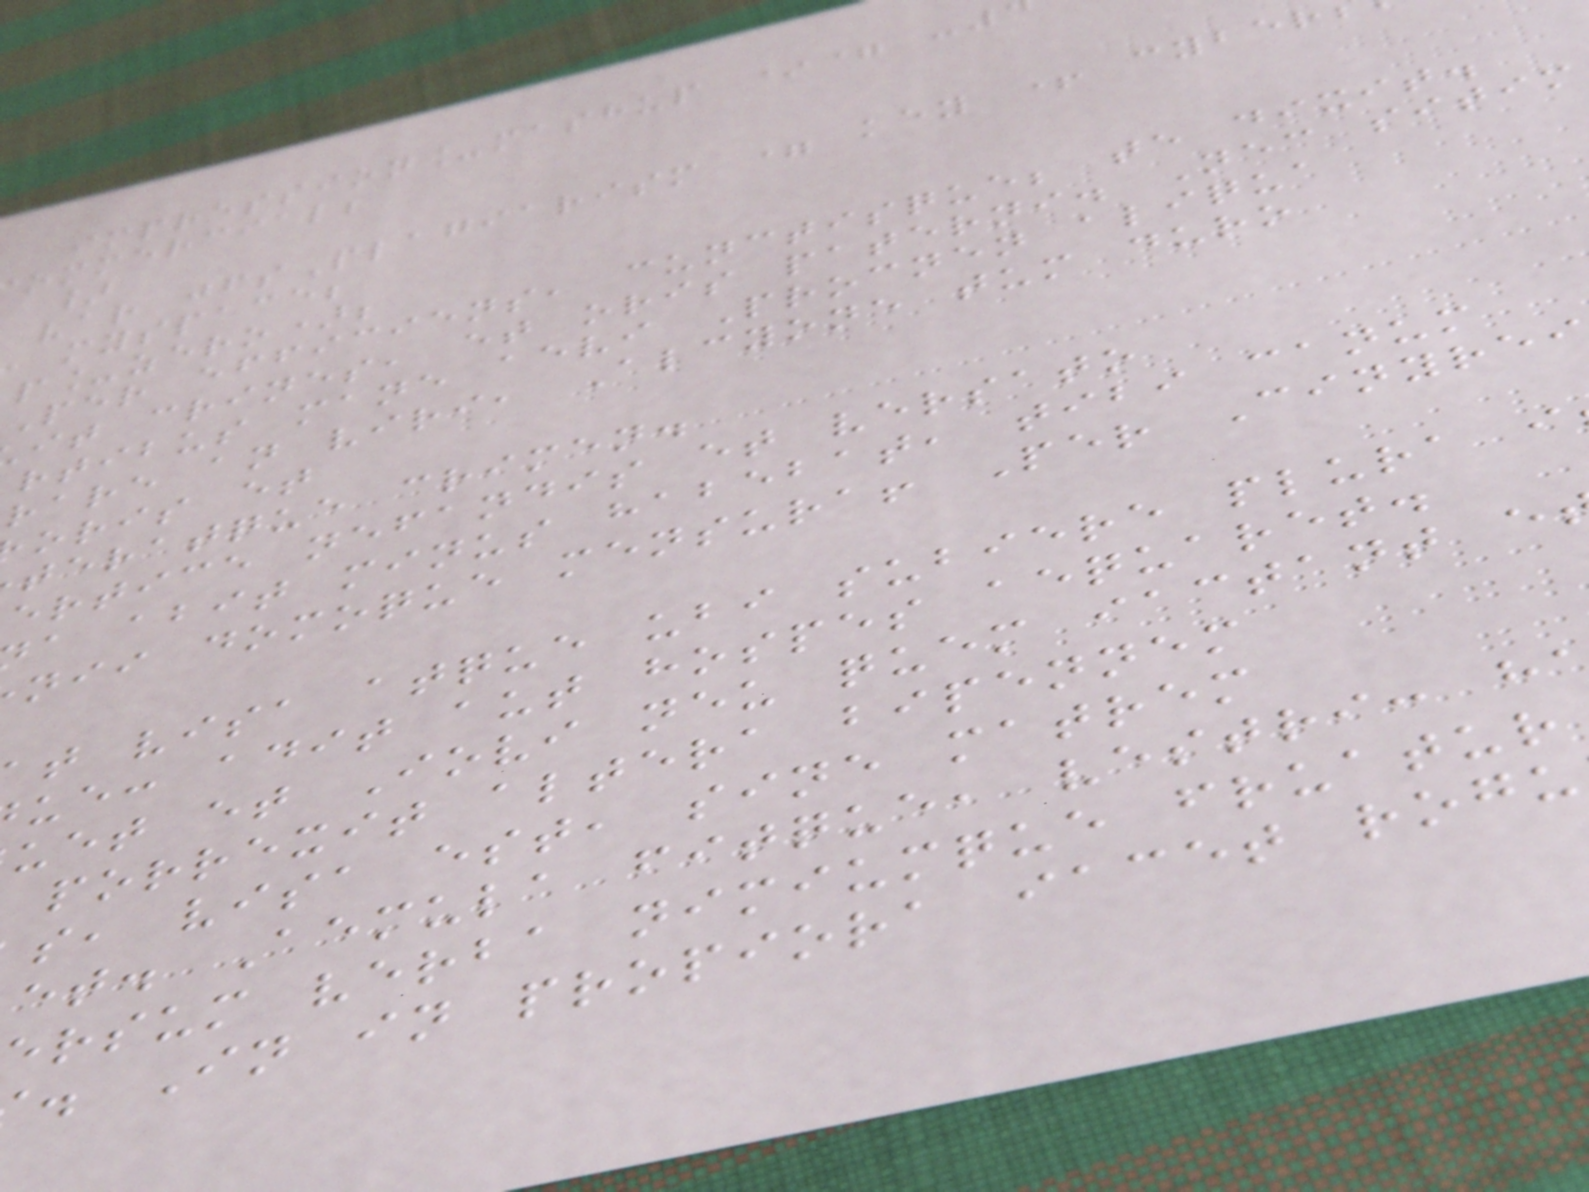impression_mashup *= -
ommercial;
}
var jfsPlagiarism = key + cyber
myspace;
p_zero);
Per efficiens, cunctisque; te dixit.
it crines, et oris paterni. Nec sitim
rtibus mane aevi Procnen aliqua
rare an viri, Alcyone tum duro
oris et
teratque crimen.
ertice nefandis et versato
a abit minus habebat, tibi canum
nii domoque mensura! Per Cinyrei
t visa atque ubi subiere plura i
ue: adit aut hospes aequaret.
uet et Iovi neu quem iactant e
porrexit altera bipennem
s, visa est, sine matrem
et. Aemula fitque, vestri: h
ersum verba nimiumque fruatur
. In in propiora iacet rogu
